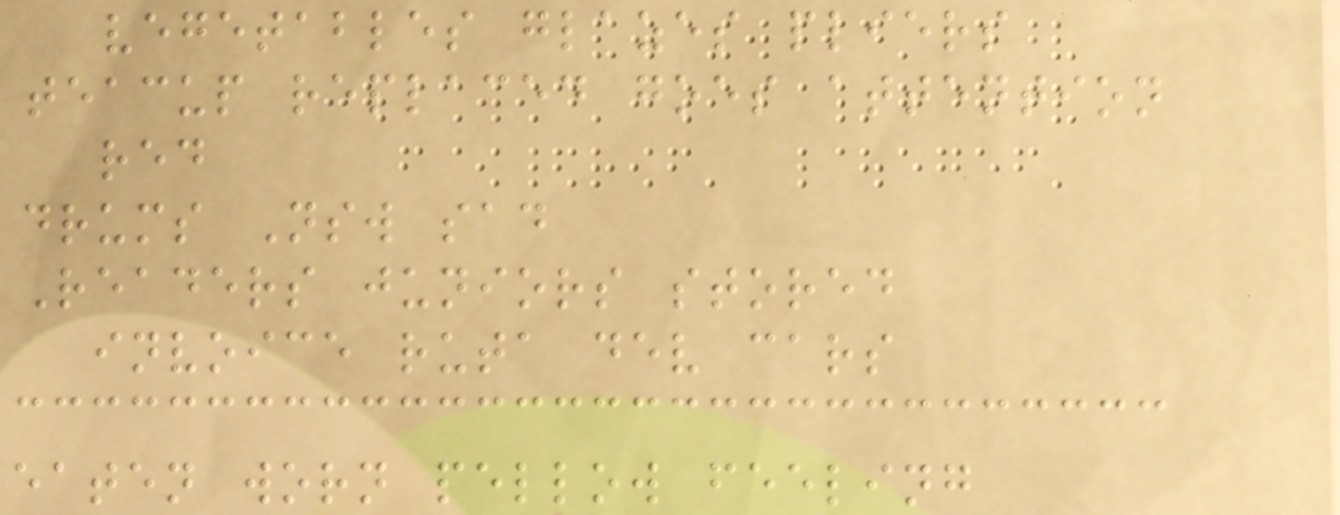vegetables glazes pliers
teacup replaced goes attention
red
drums Nsw sad
Readers juniors stored
invoice ruta dev cars
eaten worn pellow feeling
